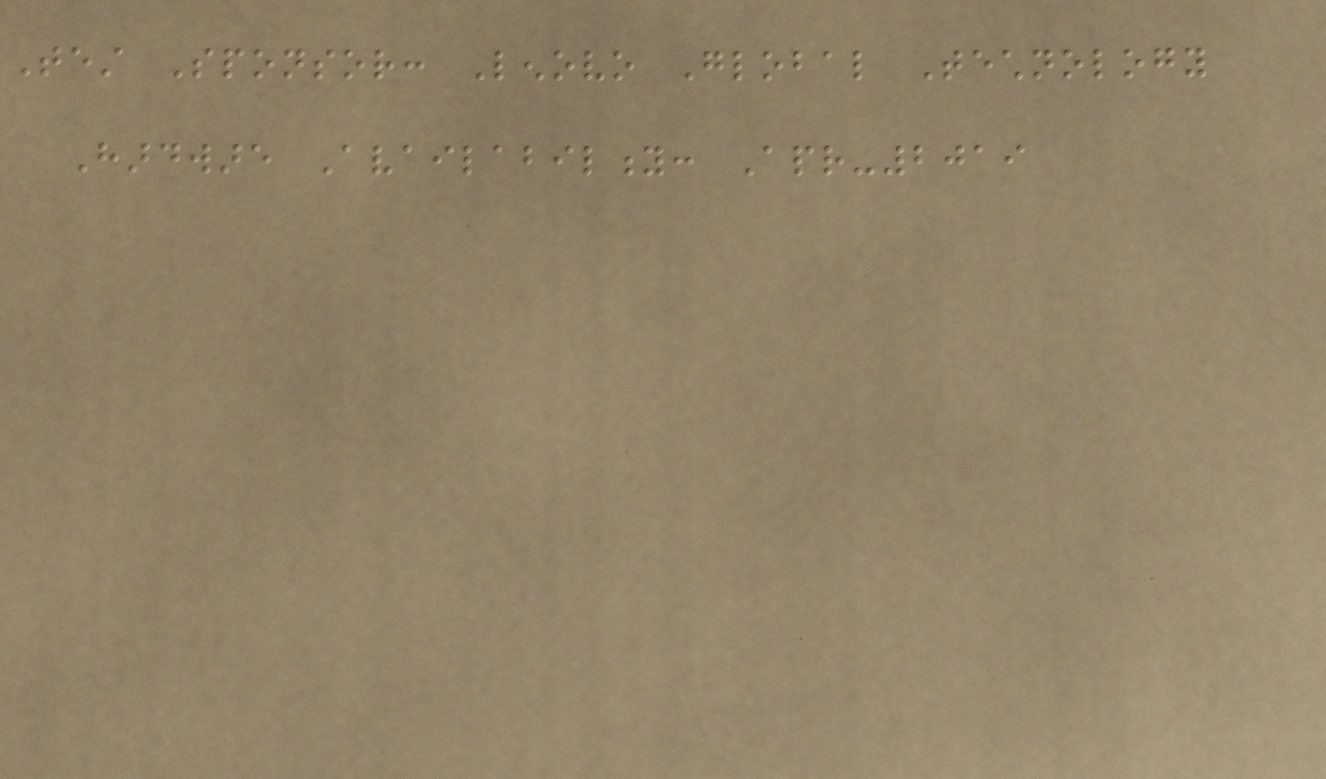Test Sponsor: Lenovo Global Technology
Hardware Availability: Apr-2019
